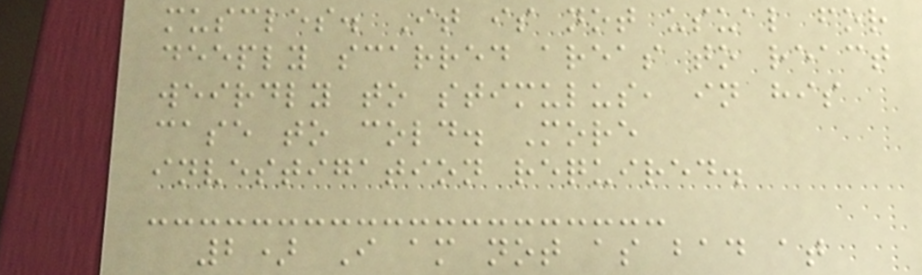muscles. It is not usual for
deeply scarred areas to react
weirdly to stimulus, in his
case to cold. More
investigation required.
2) I am not as bad at
